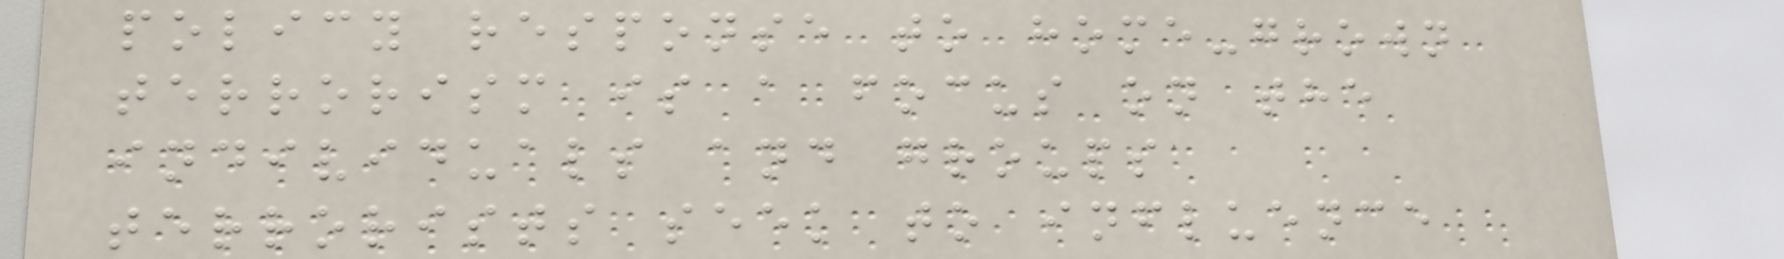policy response to home-grown
terrorism is a focus on the
individuals and groups
terrorists seek to influence
